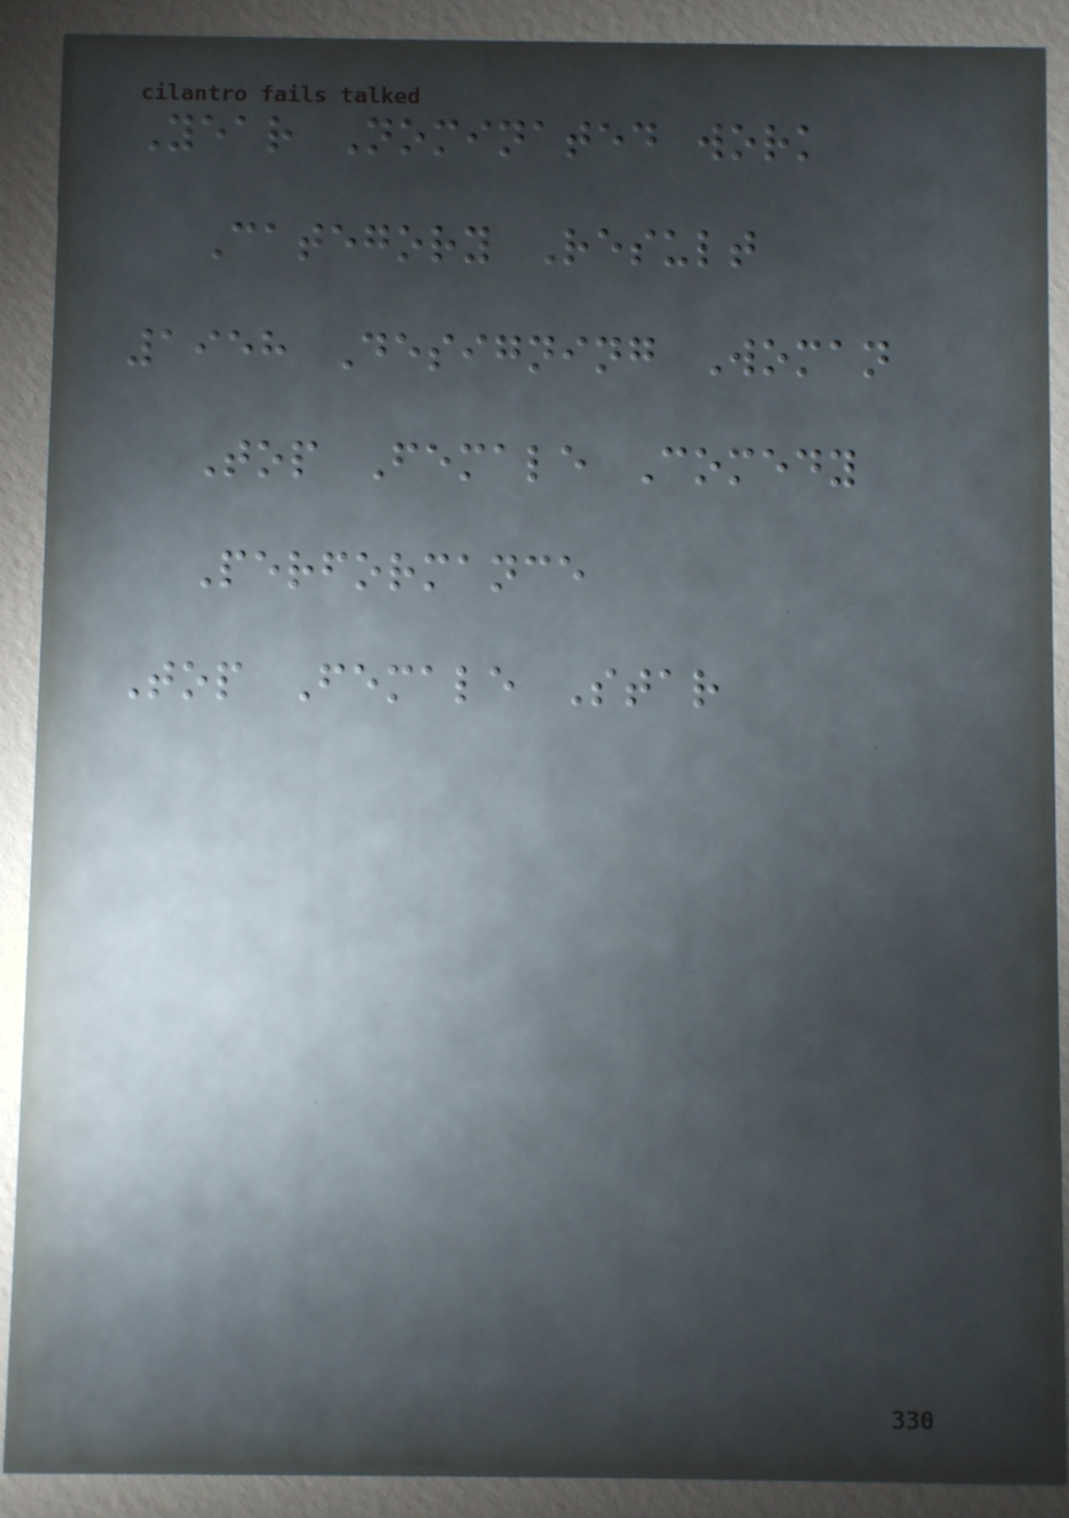Year Nominated work
Category Result
1958 Designing Woman
Top Female Comedy
Performance
Top Female Star
